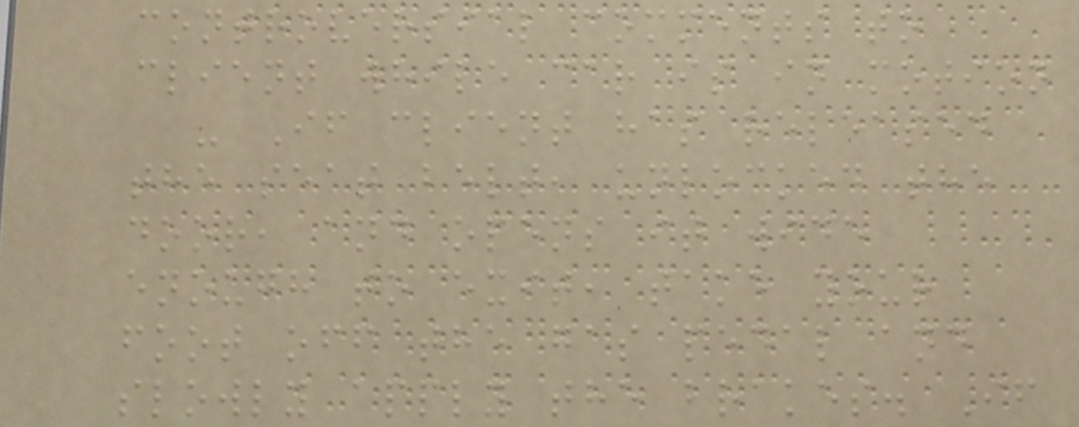controversial comments to
client while car is in motion
- If client has released
the seat belt, unlocked the
door, and opens it wide
enough to exit, take your
foot off the gas pedal and
slowly apply the brakes. If
